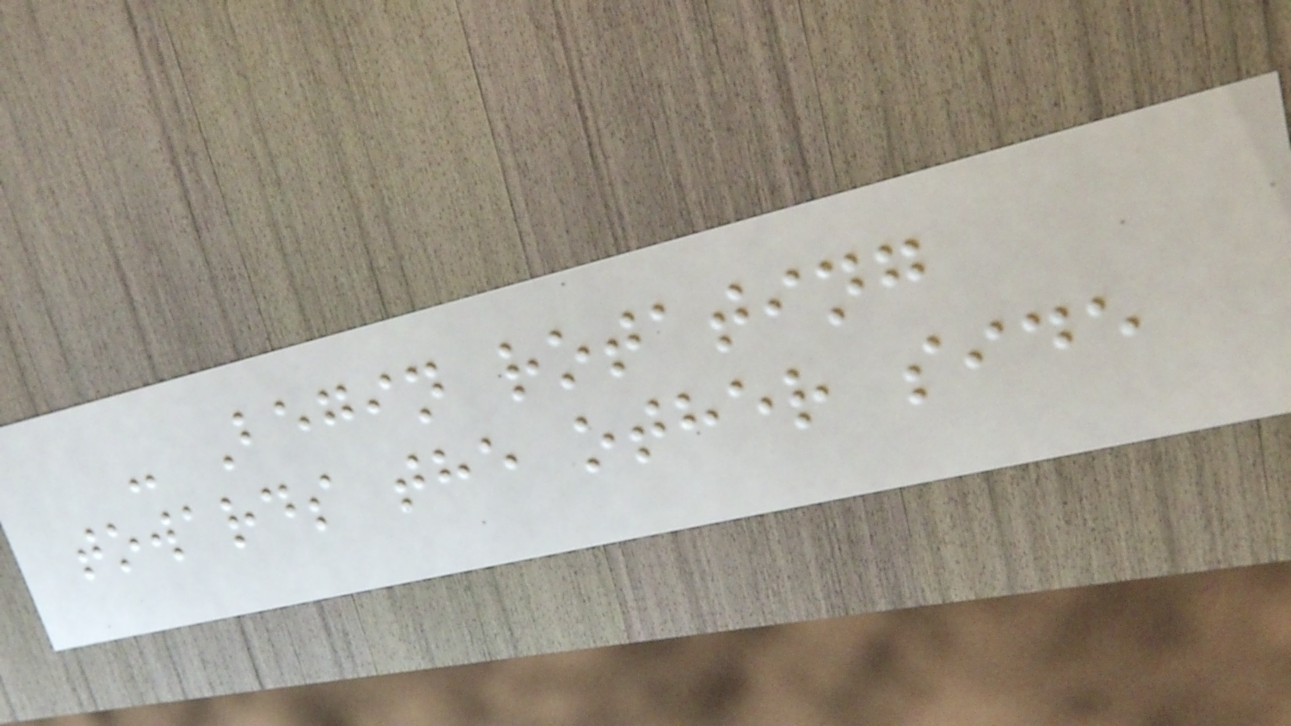- Begin rotating
towards the other side
